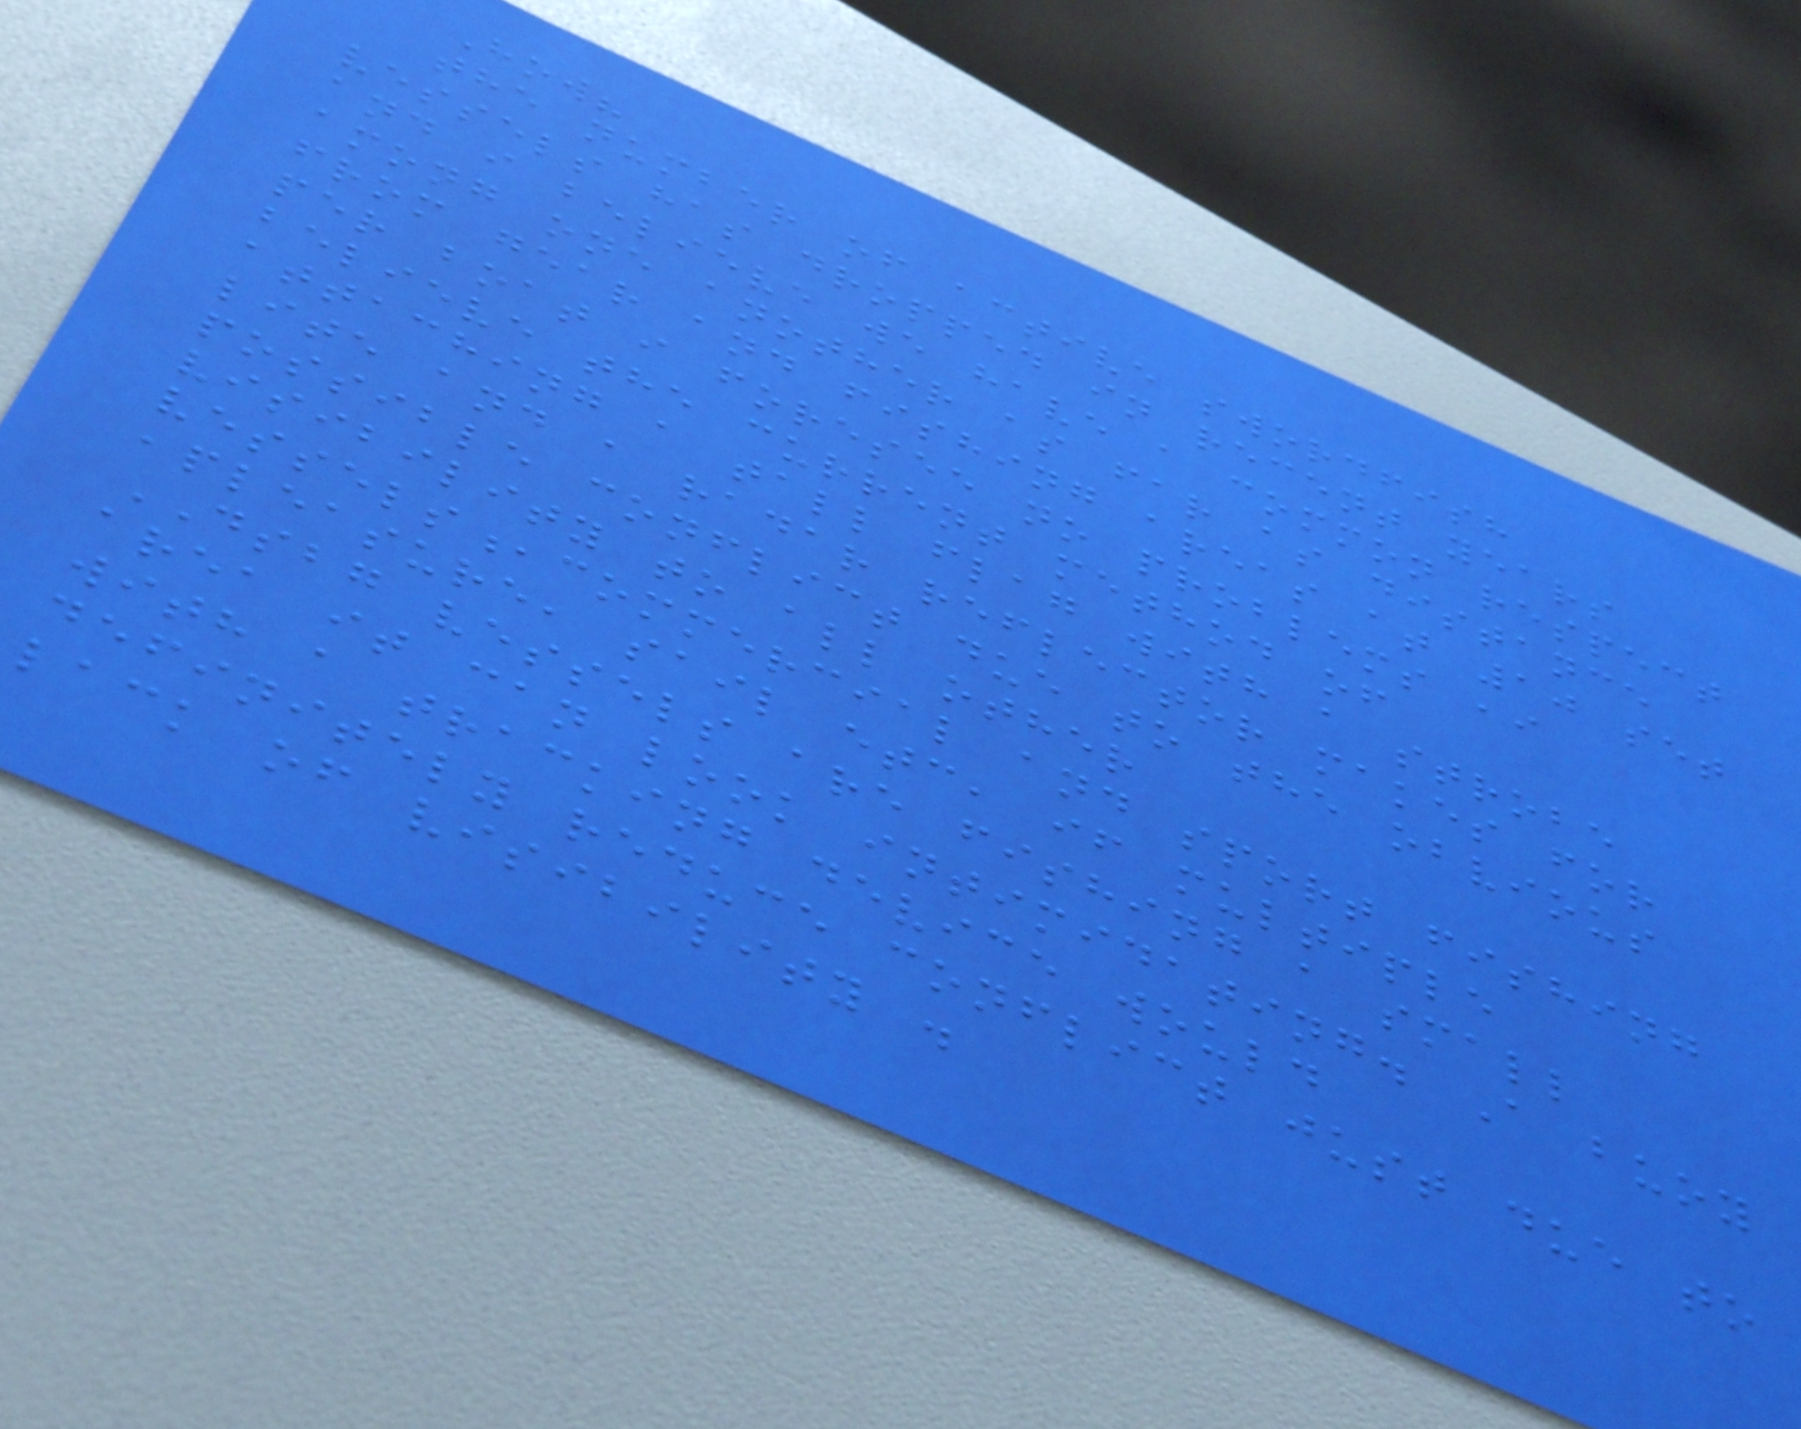How?
the number of active swordfish
vessels has dropped in recent years
and i believe we have a common respect
among one another as far as distance
from gear and fishing areas at 10 set
per boat i foresee no problems ,i
believe the current method of
attaching a tall flag with a strobe
lite and a radar reflector makes for
possible conflict due to the obvious
visibility to all other
vessels,commercial and sport fishing
,pleasure, sail etc, if multiple
DSBG vessels are fishing a small
area it can look intimidating. A buoy
with a tracking device would
definitely reduce conflict just due to
lack of visibility .
